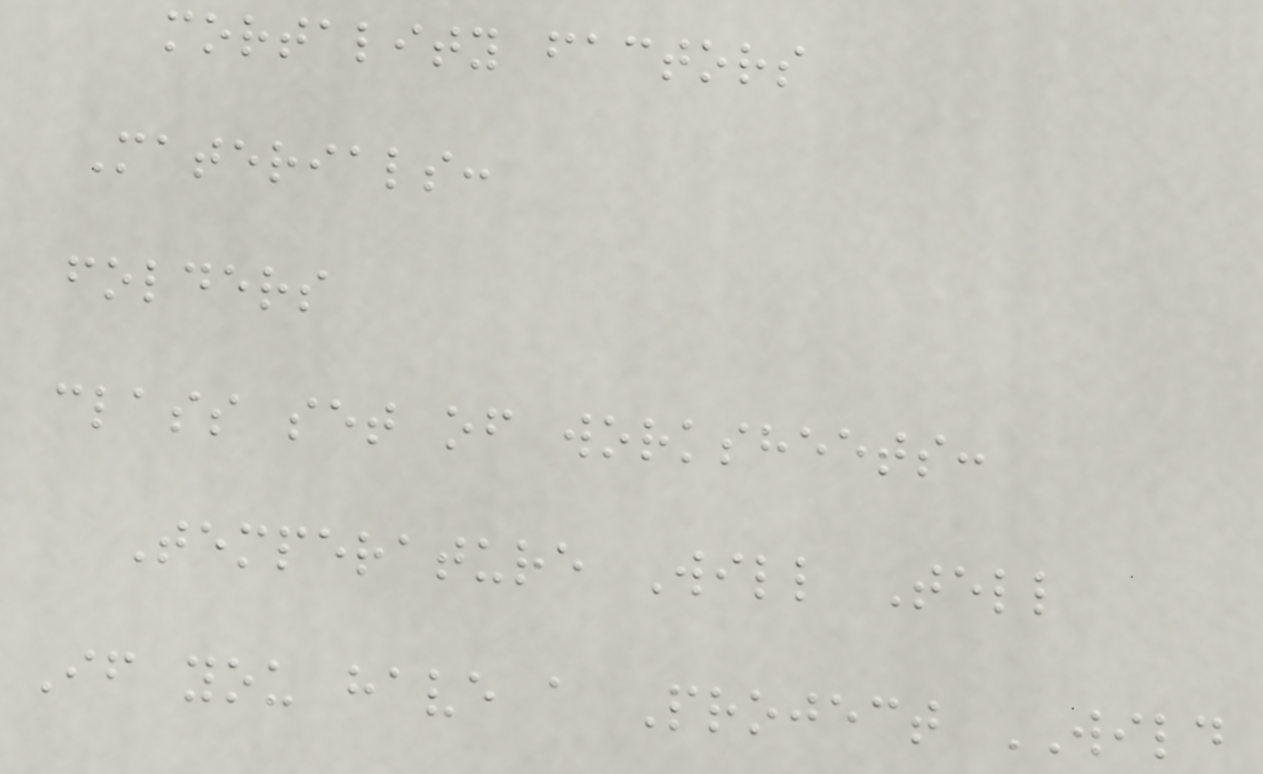mortality factors
Materials:
folders
class set of worksheets:
Temperature Will Tell
If you have a Project WILD
